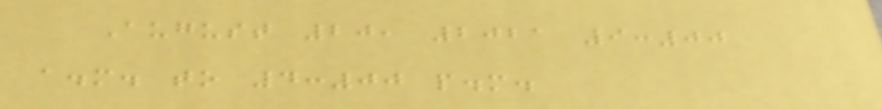August 20, 2021 9:00
a.m. to 4:00 p.m.
